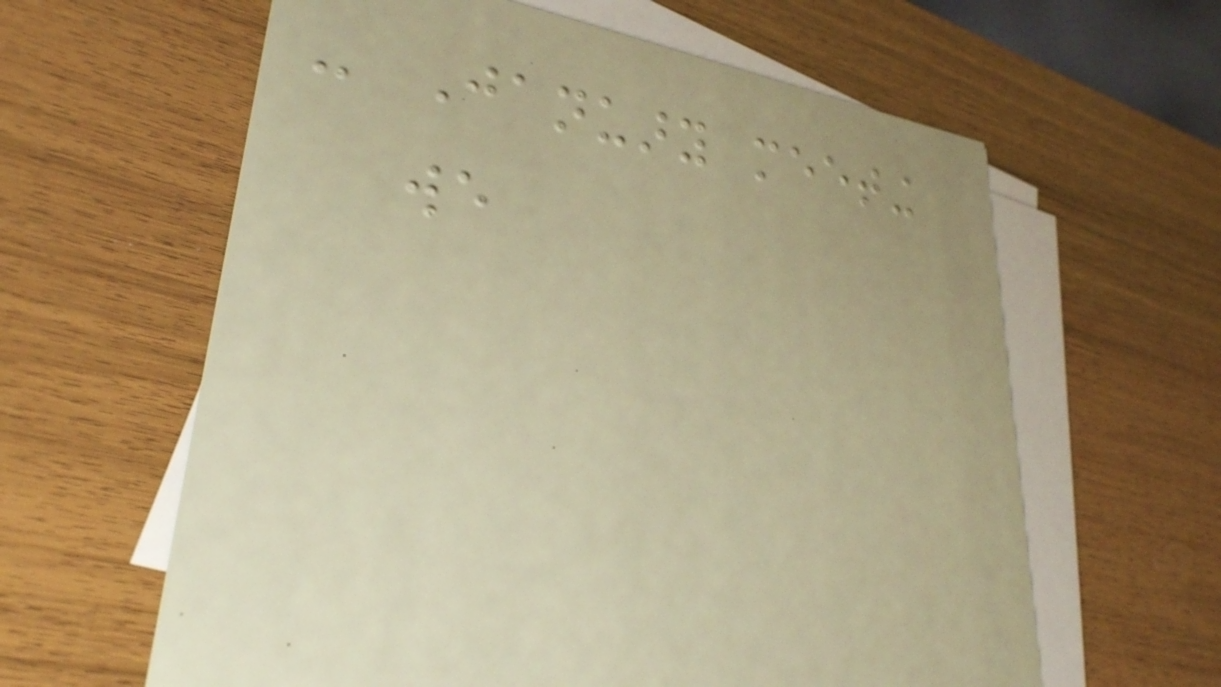- January meeting
we
